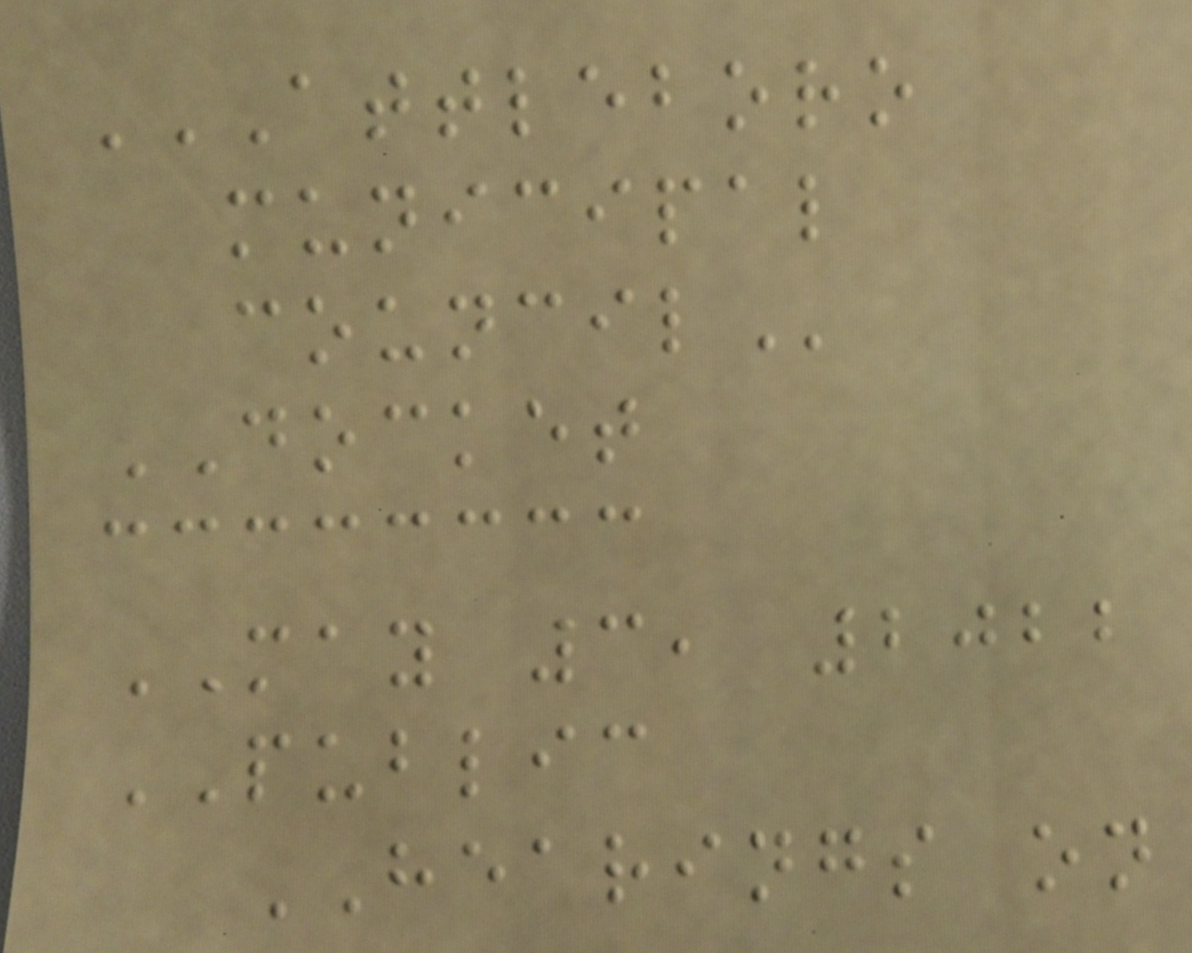ATTLEBORO
MUNICIPAL
COUNCIL
DOCKET
MAY 3, 2022
PUBLIC
HEARINGS on
